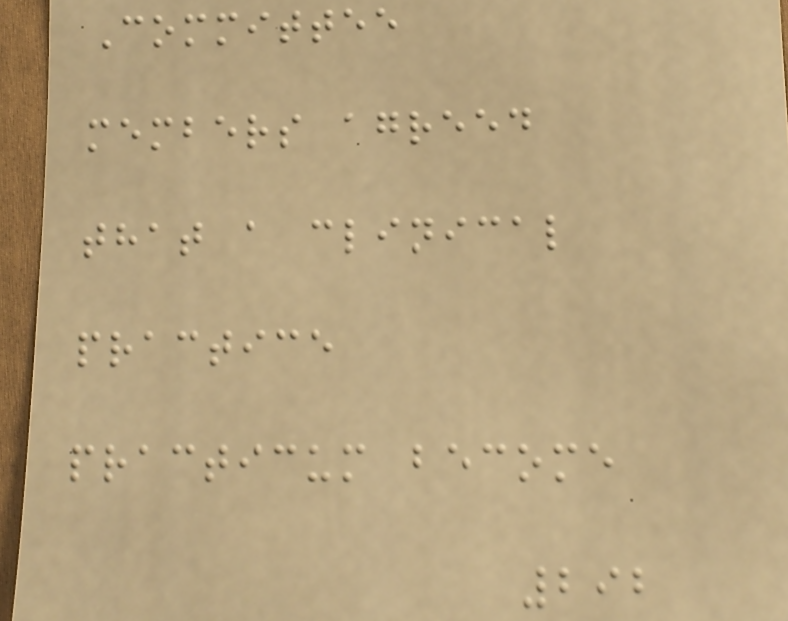Committee
members agreed
that a clinical
practice
practicum become
292
